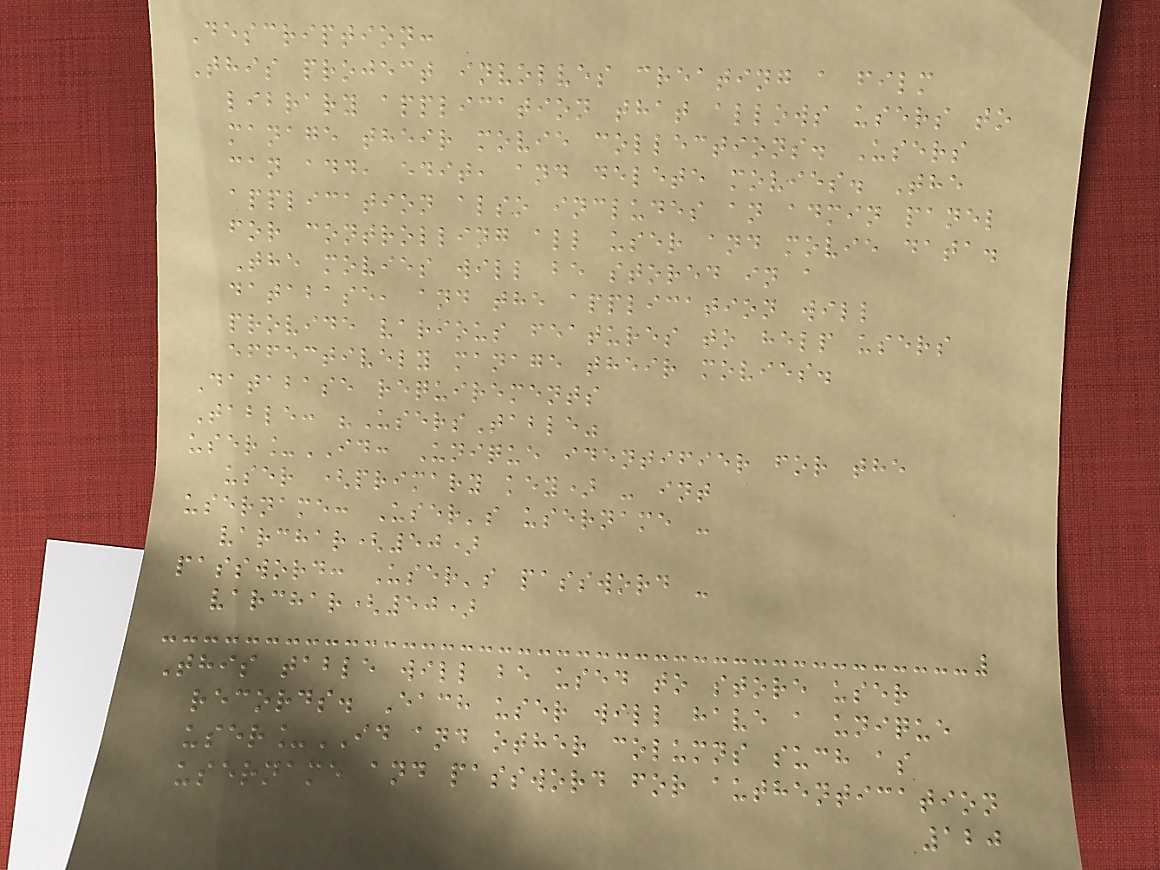Description:
This project involves creating a film
library application that allows users to
manage their movie collections. Users
can add, edit, and delete movies. The
application also includes an admin panel
for controlling all user and movie data.
The movies will be stored in a
database, and the application will
provide various features to help users
effectively manage their movies.
Database requirements
Table: "UsersTable"
user_ID: Unique identifier for the
user (primary key) - int
username: User's username -
varchar(50)
password: User's password -
varchar(50)
This table will be used to store user
records. Each user will have a unique
user_ID and other columns such as
username and password for authentication
120
